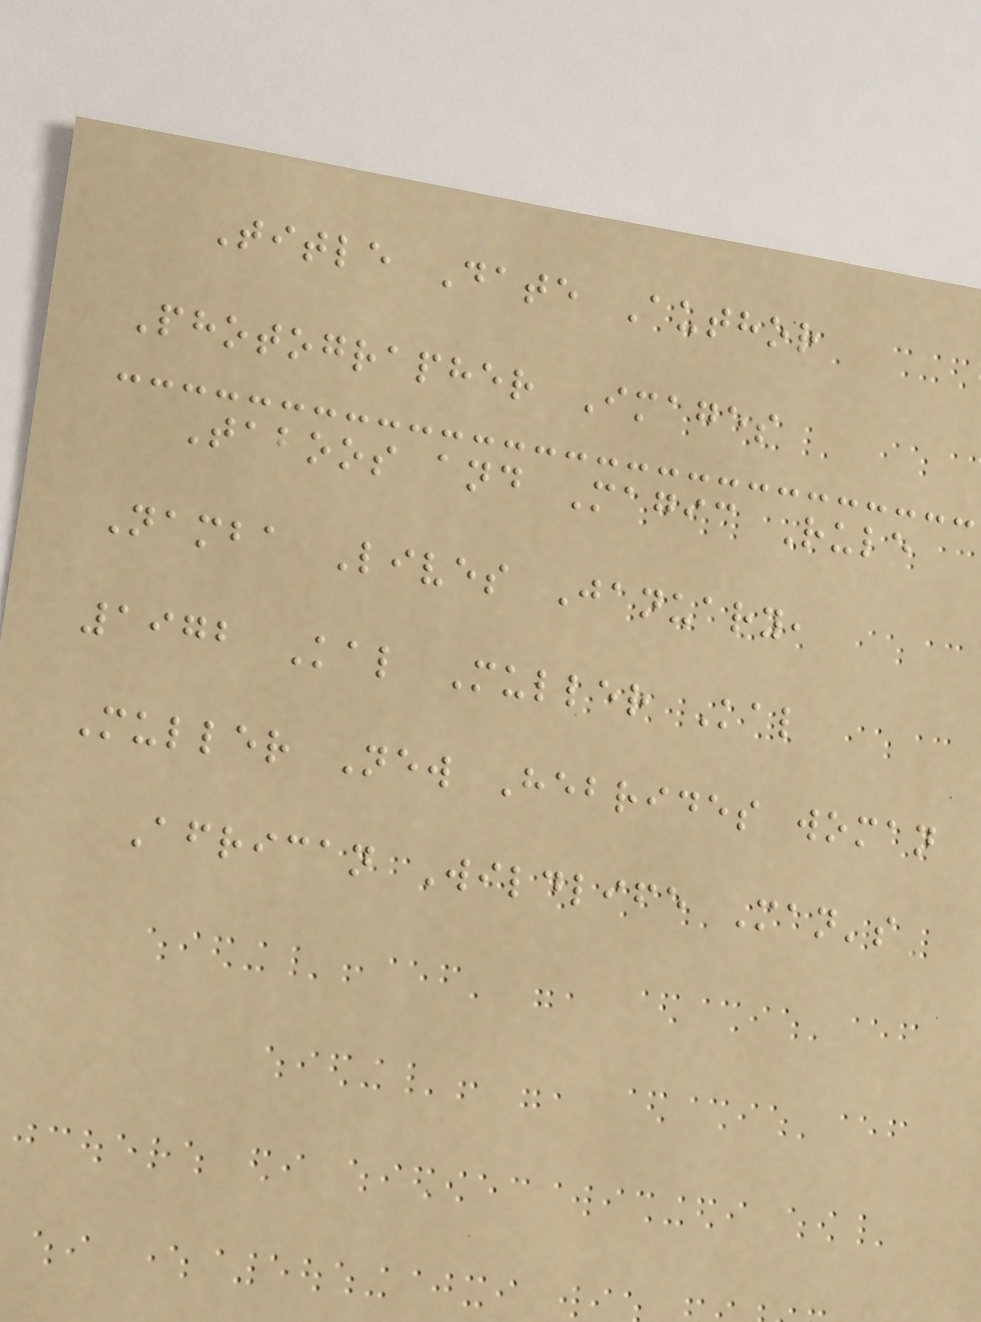Title Date Author
Photographer Images
Taboos and Magic Rule
Namba Lives January,
1972 Kal Muller Kal
Muller New Hebrides woman
African Wildlife Man's
